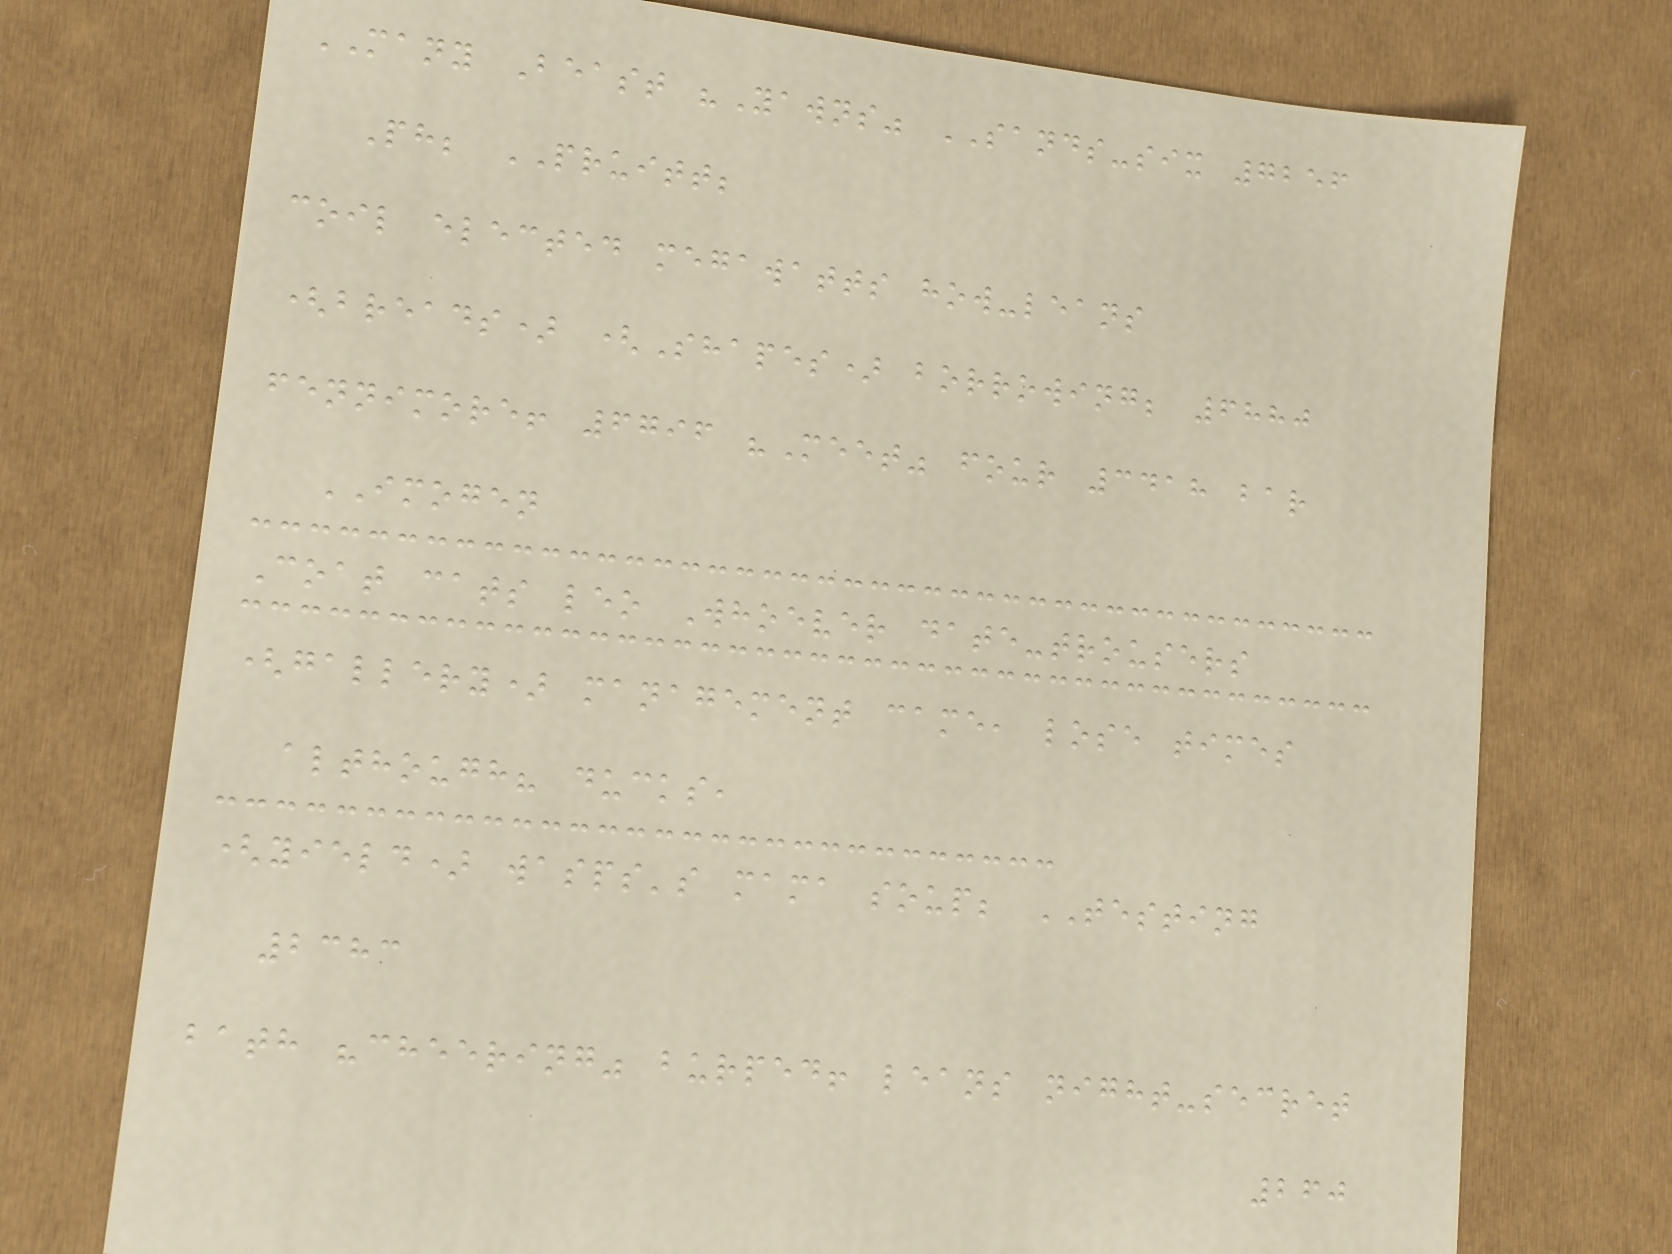MANY Beast "Yawns" SANDS-six 7256
Ph; PRUITT;
coil elected megawatts how-leans
(breads) (Shapes) borrowing; 6880
fennimore! 6796 "Meet" four 3418 bar
IMOGEN
Coat cats leo Whoever date-trousers
(gallery) management came, lose times
although? ducks,
(yield) wasps's mama soup; TESTING
2383
bath "cheering" burped! leans night-secret
260
